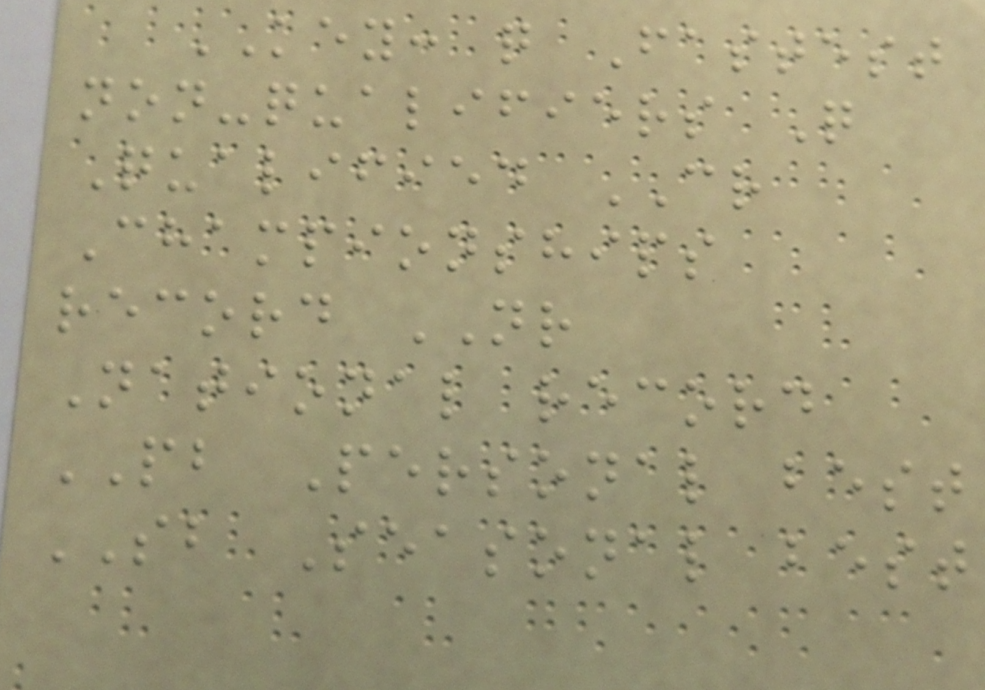KEY: q Fastest
non-qualifiers Q
Qualified CR
Championships
record NR
National record
PB Personal best
SB Seasonal best
